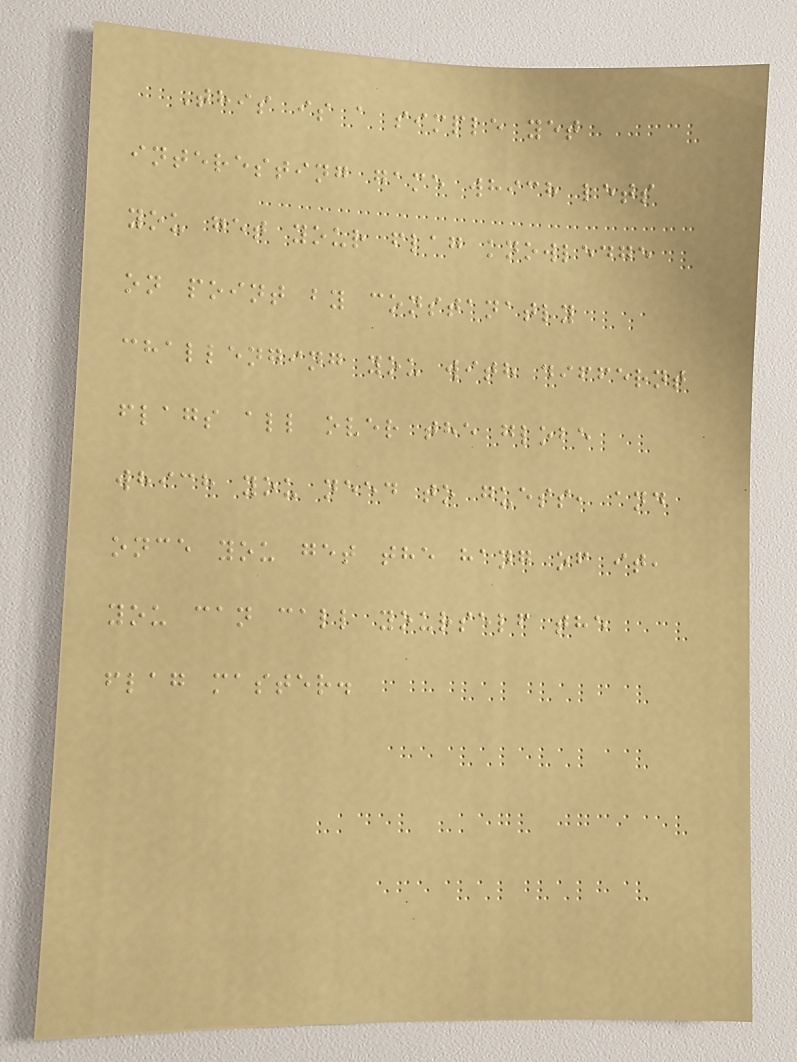This is a simple yet
interesting game which lets
you get your flag knowledge
on point by constanatly
challenging you with differnt
flags all over the globe
which you need to guess, and
once you get the hang of it,
you can call yourself the
flag master.
